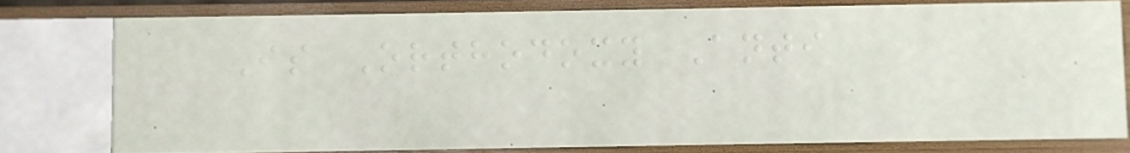Is Orthodoxy Anti
